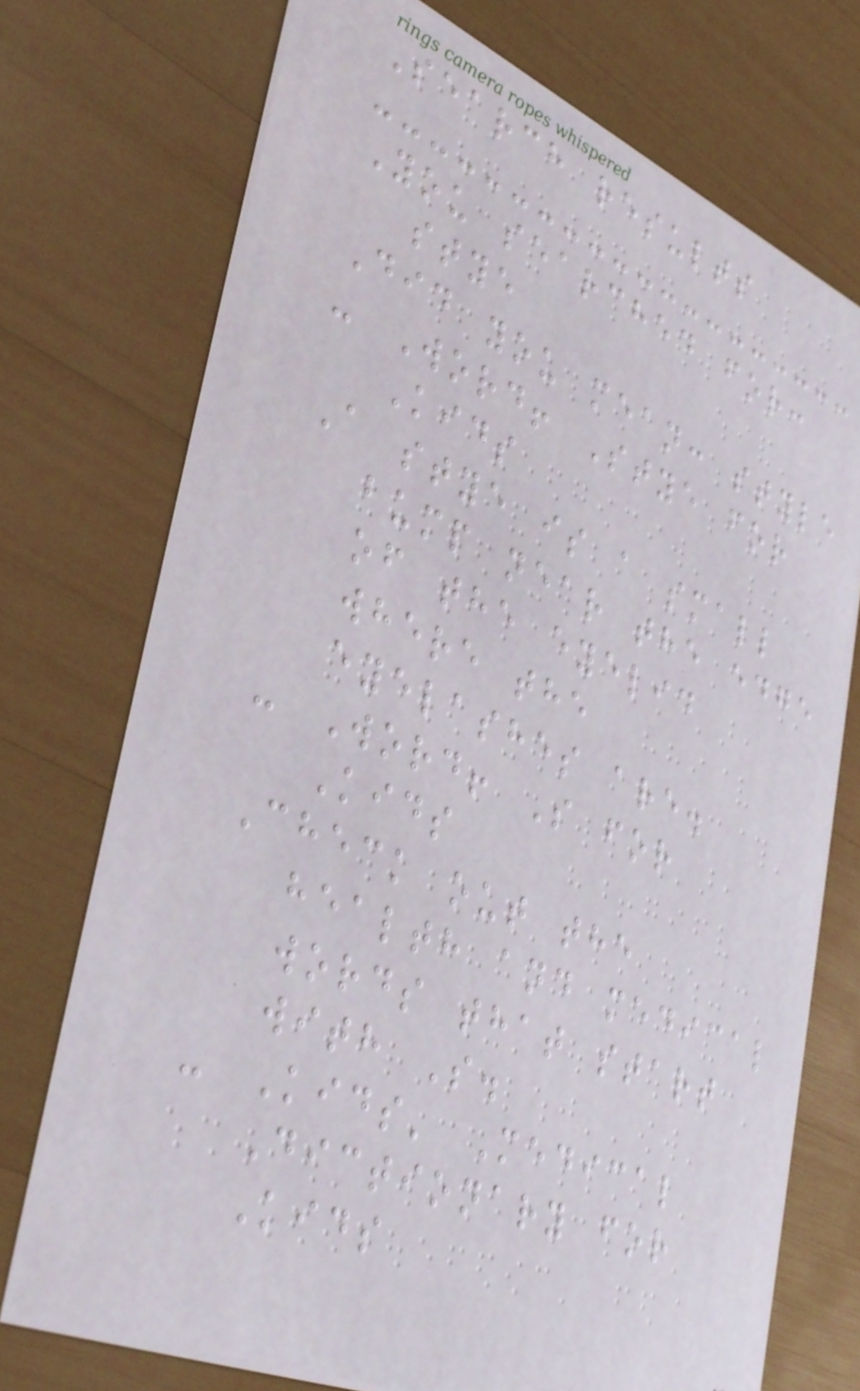Search results
You searched for:
stye
Did you mean: style
- Word! Stye for
Kids
A stye is a small
bump near the edge
of the eyelid
where the
eyelashes are.
- Word! S for
Kids
Check out the
health and medical
words that start
with S.
- Kids' Medical
Dictionary for
Kids
